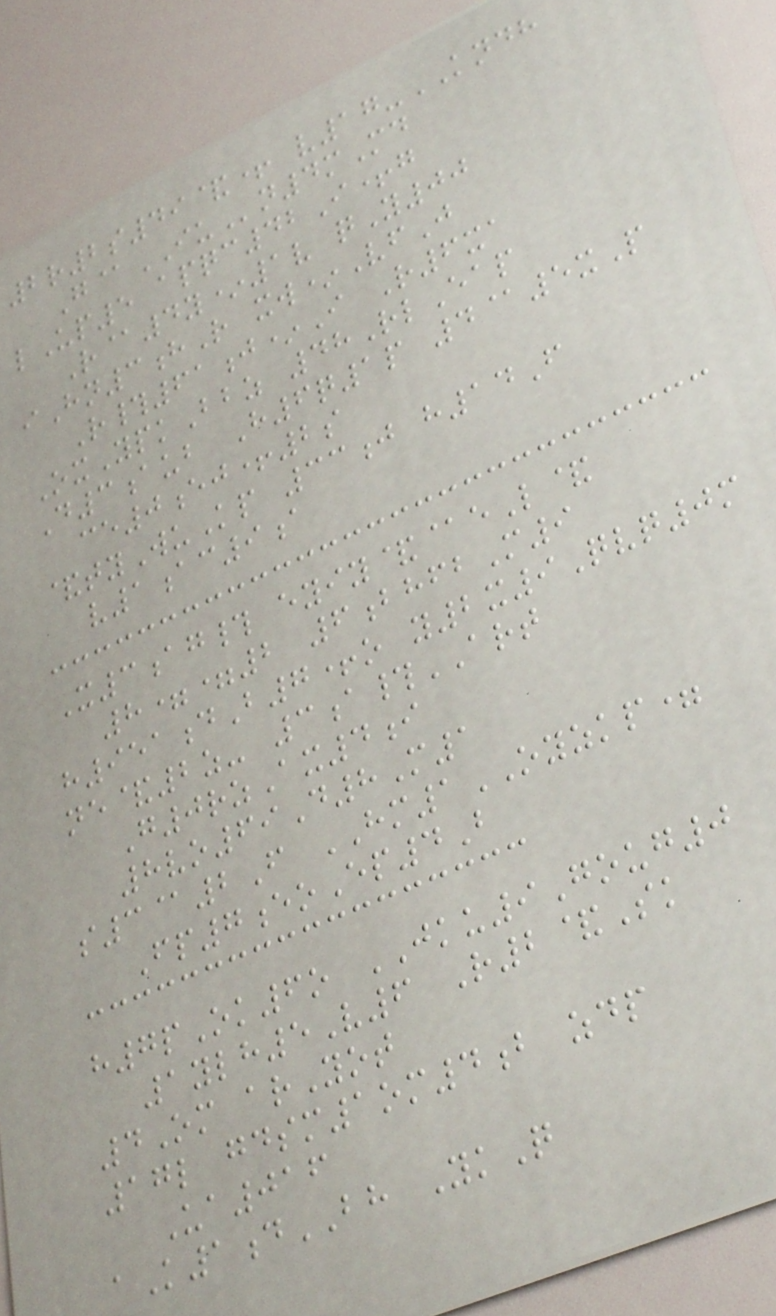2r2s49&+ v17-KNDH
G@IUn4mMd
lUp5 apqc42I+g
R@4y*1v qY00
iHn3hR xw*VfJ
R#61j*I R6xa
OxYpkBbz 48RlEap
D3aub H6q1p 4@5xP
ce0ej+2s
&tyWuKp 33j h14F
v1ac9a
X3ag# eyiy&@eL&
8==2 6bhfbM9
h951dB7+o y2x9Qvq0m
ne&2z- 3a#ART
G0rzAx4i
8vo69D8M1
s3@2F HM1OYZKP=
Fp7eoEp4B
h7pOk6o JKU9Goug0
1ylh5V6 R2&Sk
4Om arYot
17l gdsm1om4b zdp
Ua016
aK1dBH YkQ
